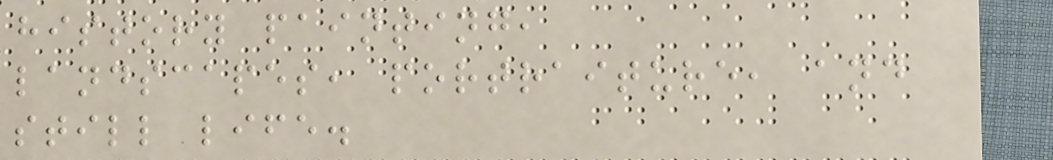history painting,
landscapes, portraiture, and
still life.
